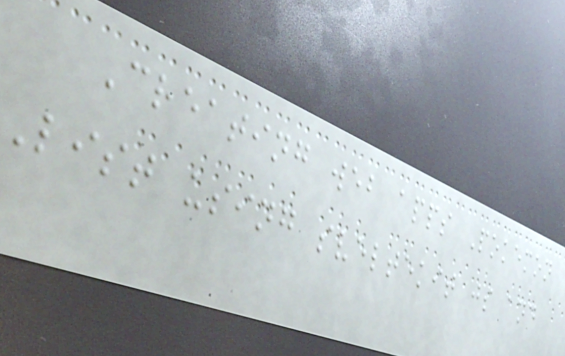Creating web apps Pokemon
List using sveltekit js and
